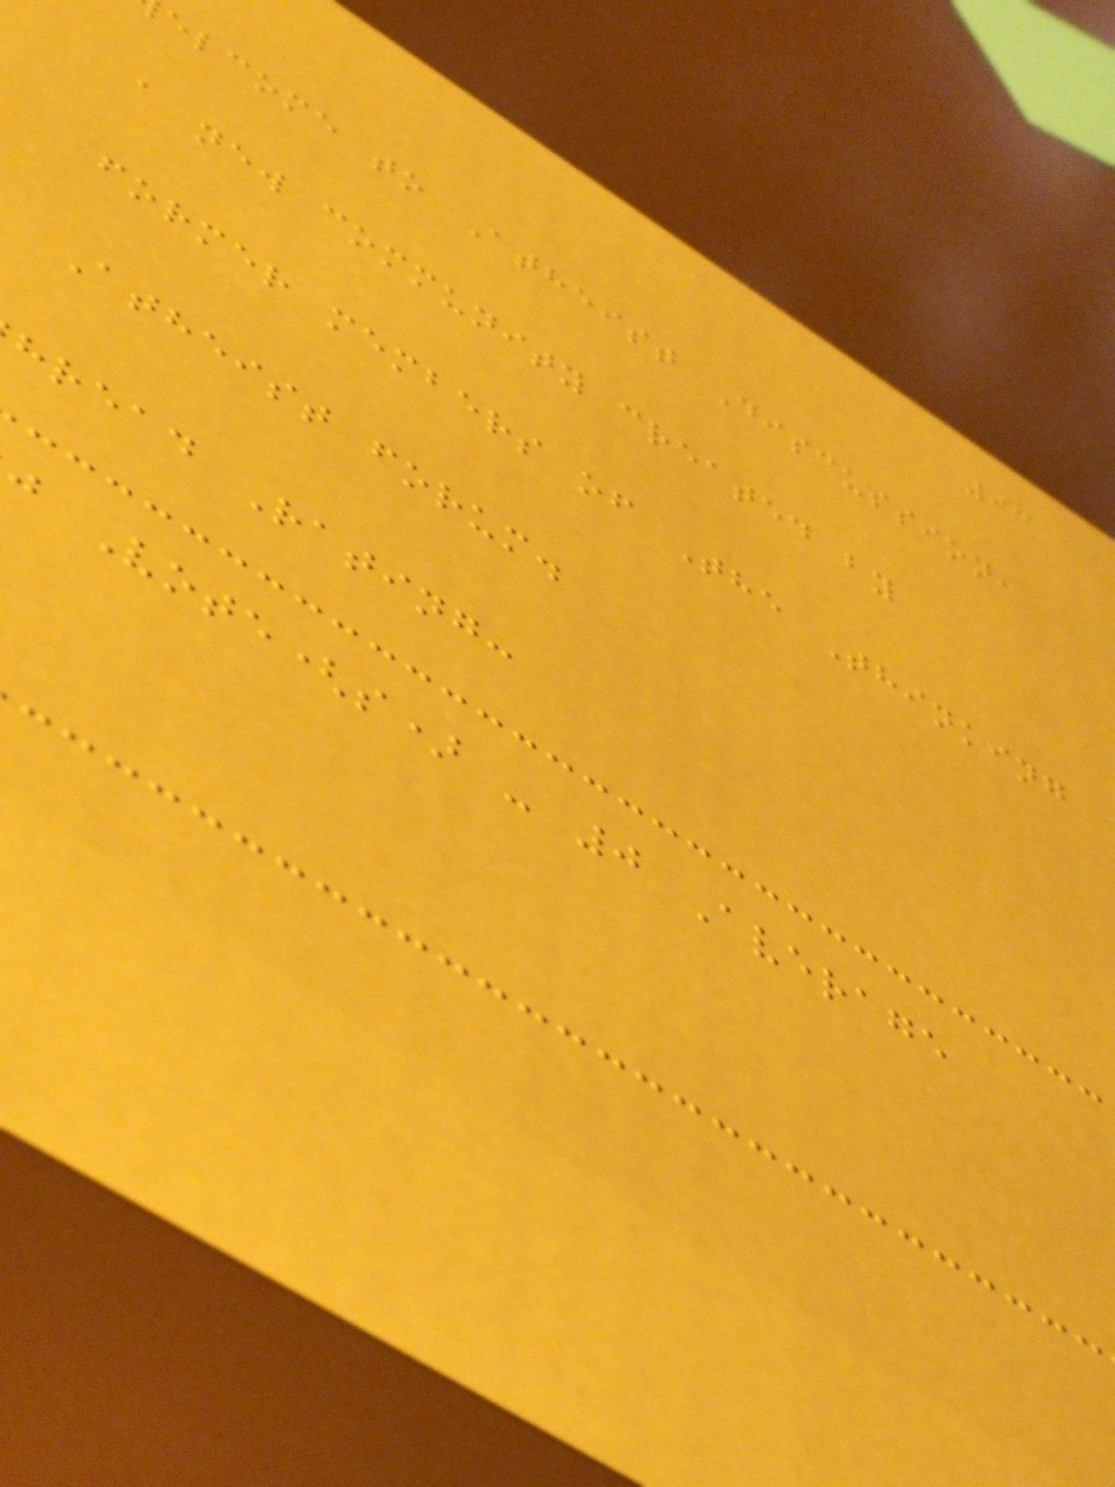93
elcome to Atheist Discussion,
a new community created by
former members of The Thinking
Atheist forum.
hread Rating:
j Vote(s) - 0 Average
